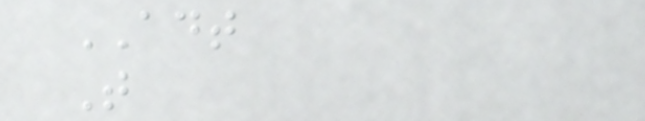ADT
T
